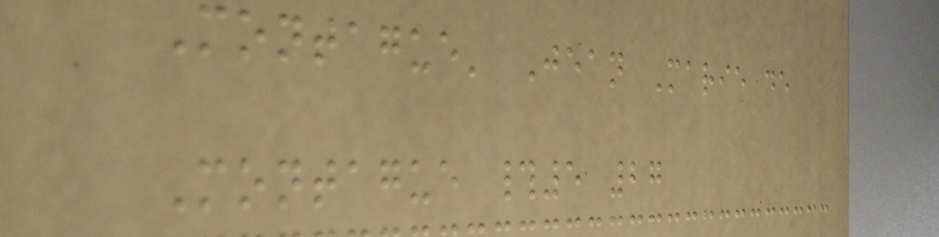Montague' Jean Marie de
Montague #5 27
